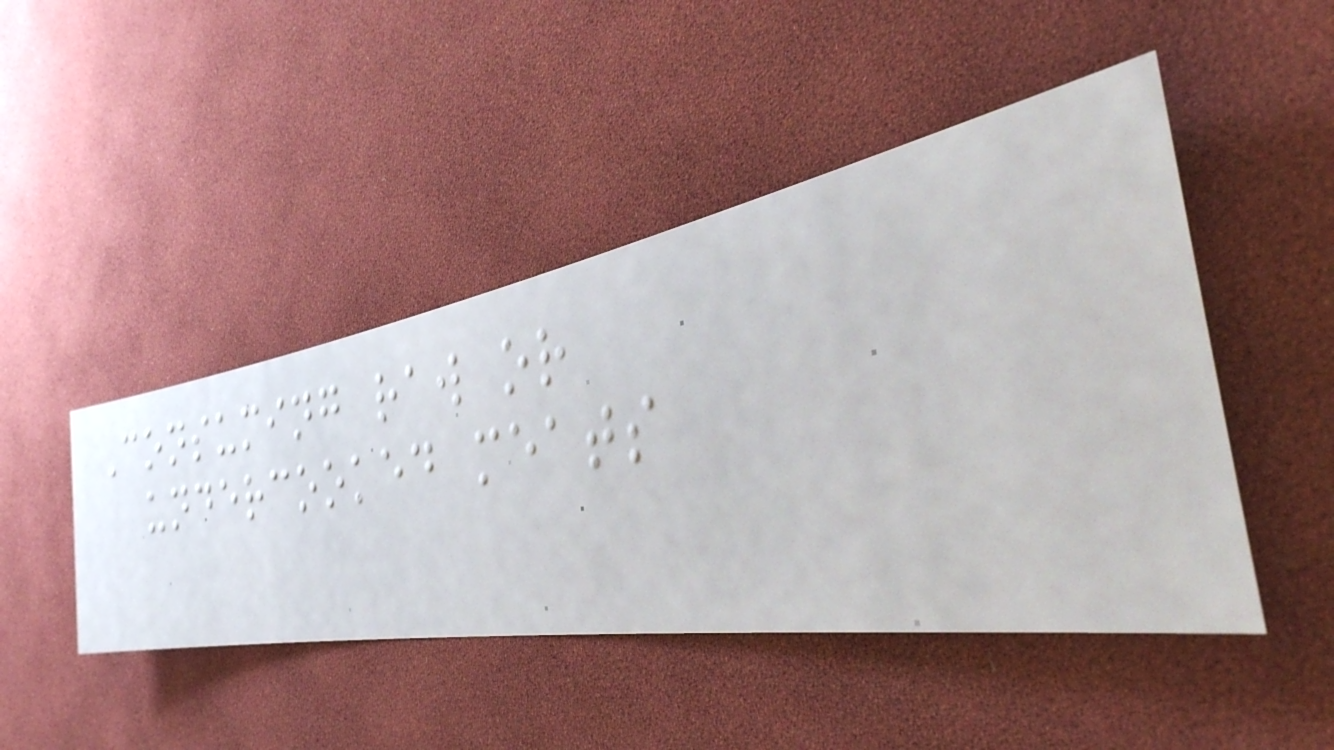Consuming raw or
undercooked meats
